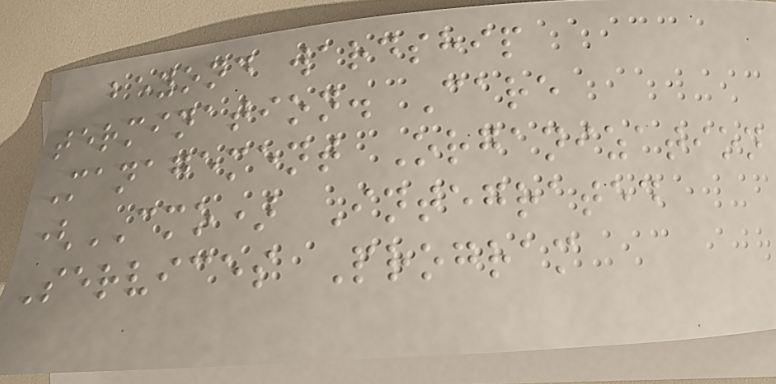beyond wardship
termination. Care
Management Organization
(CMO) Integrated
Services Program
